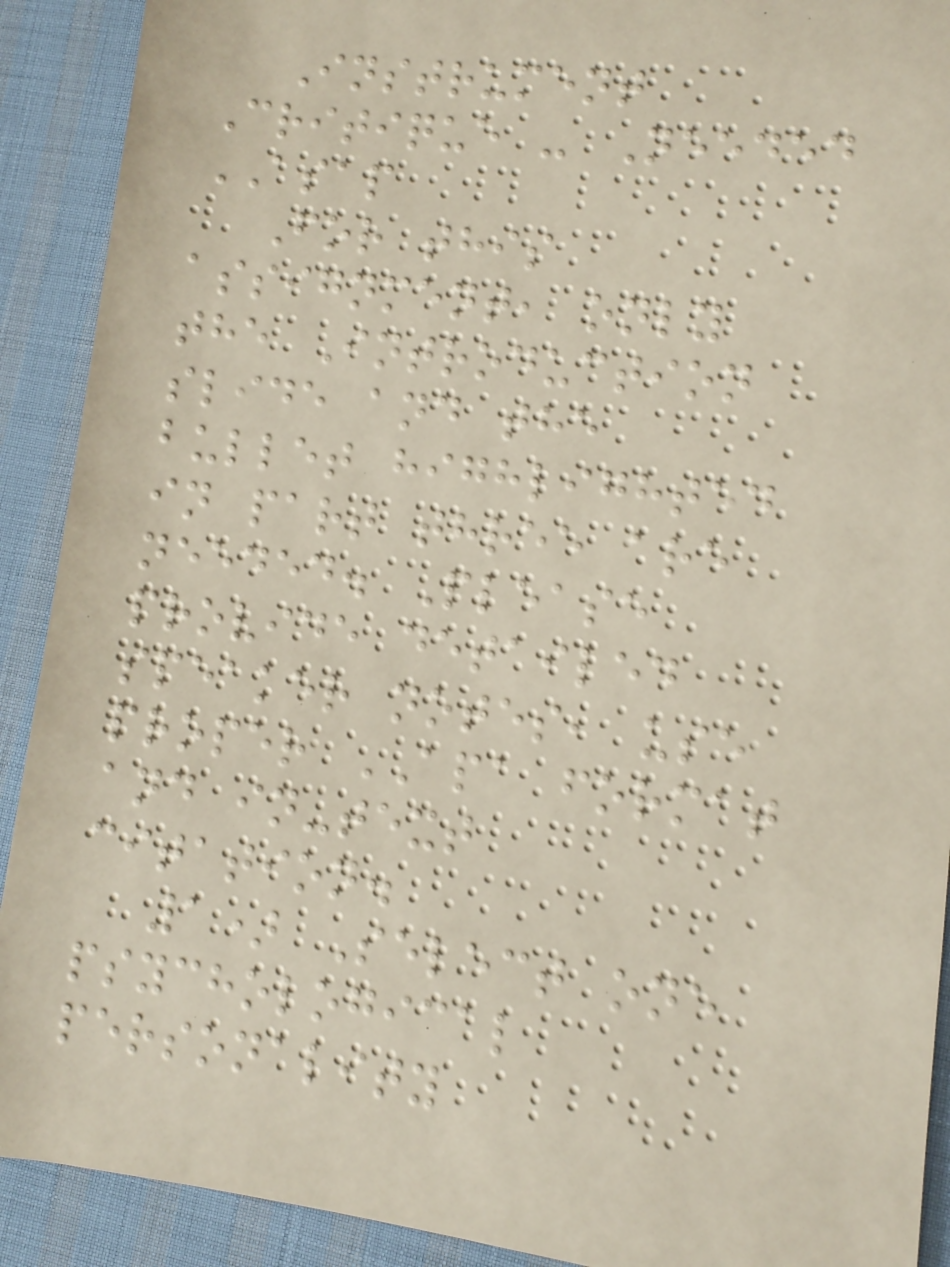Instrument
Critique - Needed
ASAP
For this
assignment, only
the Introduction
slide and the
bullet highlighted
in part three are
needed. Please
provide detailed
speaker notes, use
proper APA format
and in-text
citation.
1) Select one
psychological
personality
